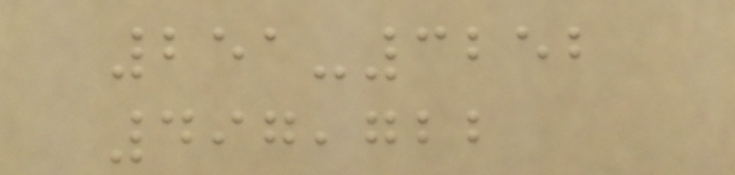251-3252
497,722
